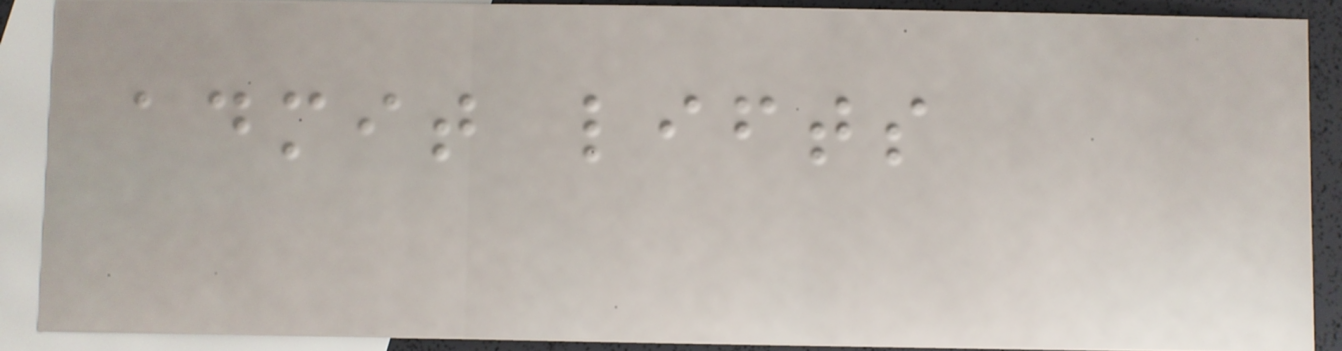admit lifts
